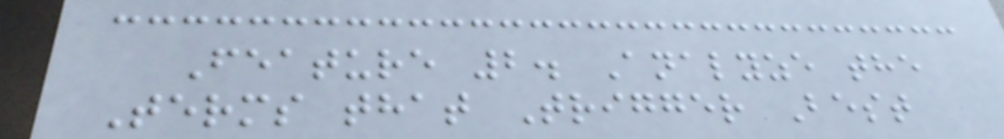Feature 2. Analyze the
Terms that Trigger Best
